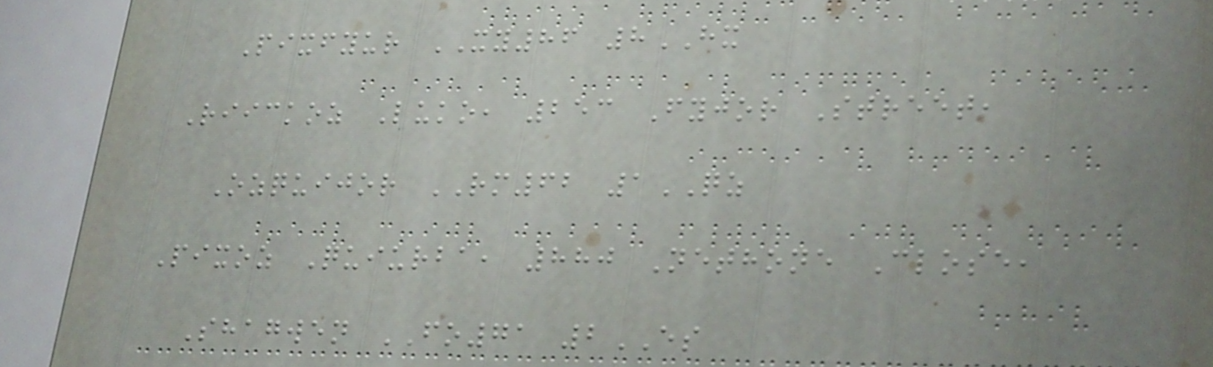Pixfyur XY86 8HX
Riickoz Luko, 253 Fyjor Street,
Ozquijor RM62 1QZ
Pixoz Quiurba, 880 Nethone Close,
Shagwen FO71 2ES
